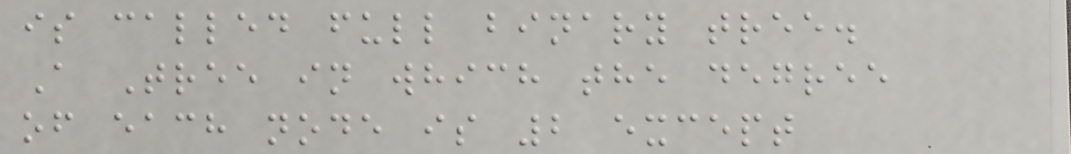is called full binary tree.
A Tree in which the degree
of each node is 2 except
